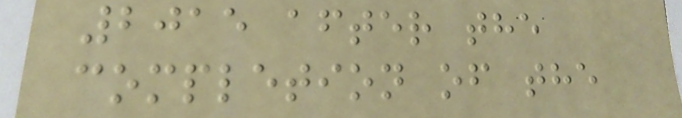2015 after the
completion of the
